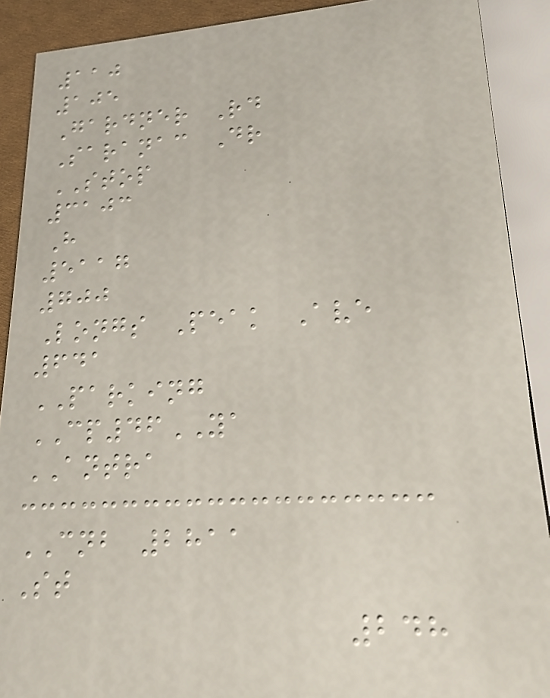110
105
Gardner Rd
Saranac Dr
STOP
3103
H
5117
700
Longs Peak Ave
641
PARKING
CP46YA
ANTRA
CNB 2811
St
248
